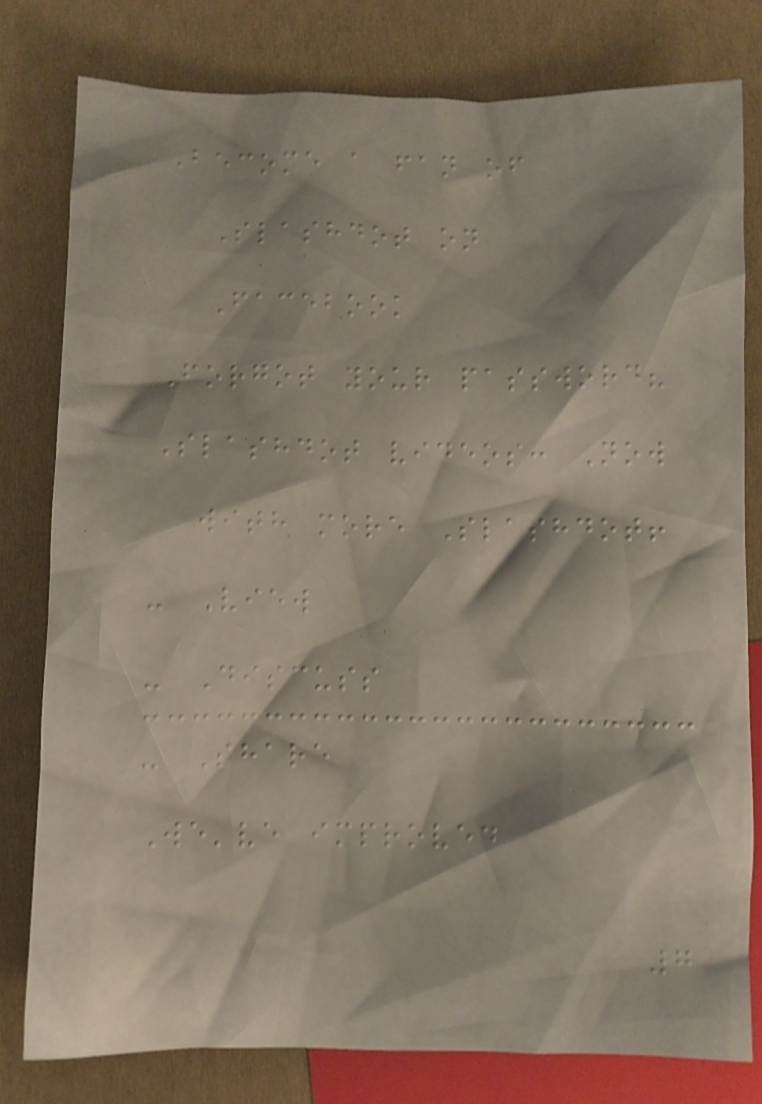Become a fan of
Slashdot on
Facebook
Forgot your password?
Slashdot videos: Now
with more Slashdot!
- View
- Discuss
- Share
We've improved
7
